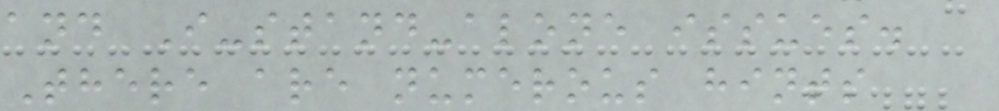and I-stand-alone issues.
There are numerous hints
